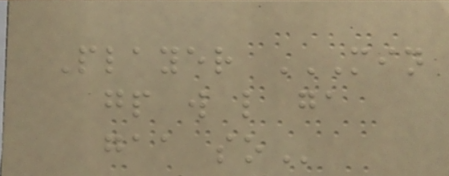Player MIN
GP W L GA
GAA SO
